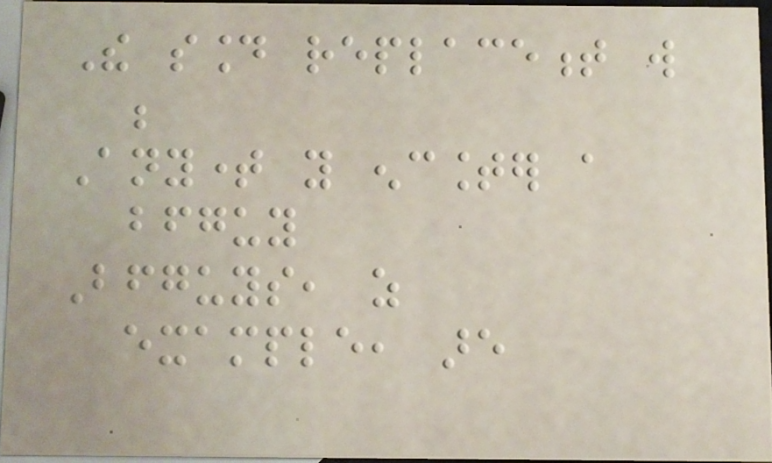The sound replacement will
be
Anytime you encounter a
bfguy
Bfguys, as
example, are
